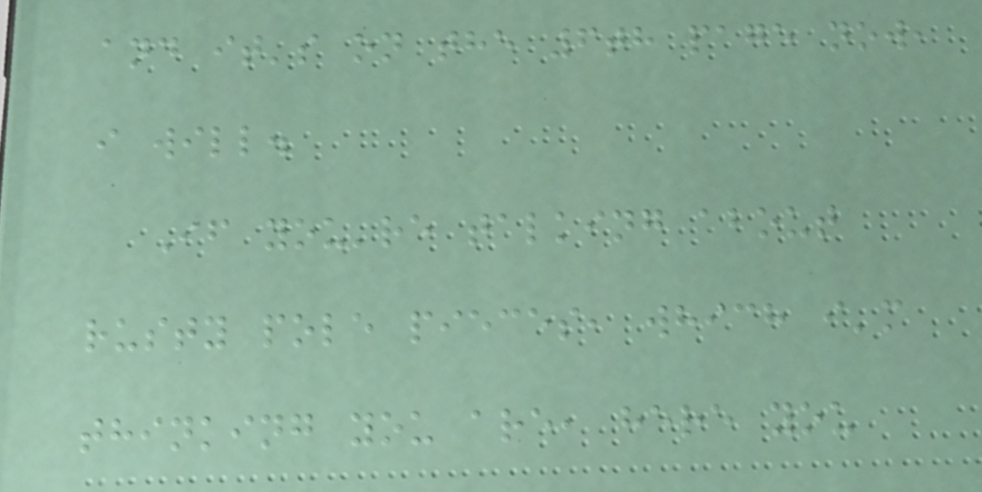and it's on the 6th page now,
i will.
If you're talking about
rusty pole pieces, which i'm
thinking you are, here you
